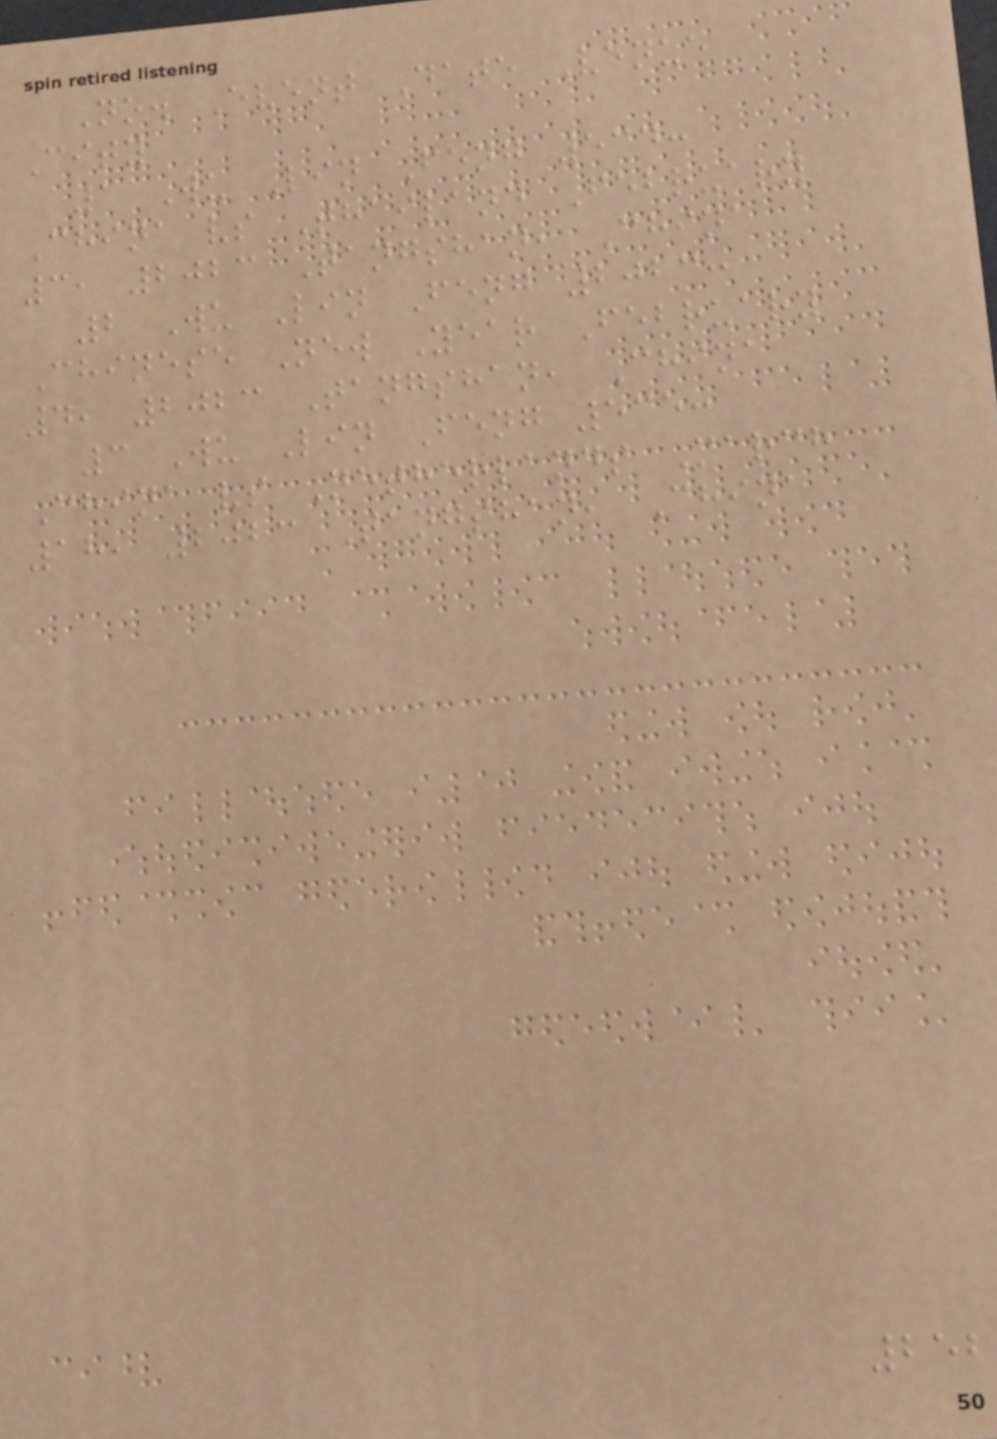No. Event Date Venue
City
1 Wu Lin Feng 534:
China vs Thailand February
3, 2023 Tangshan, China
2 Wu Lin Feng 2023:
Chinese New Year February
4, 2023 Tangshan, China
3 Wu Lin Feng 535:
China vs Netherlands March
18, 2023 Tangshan, China
252
